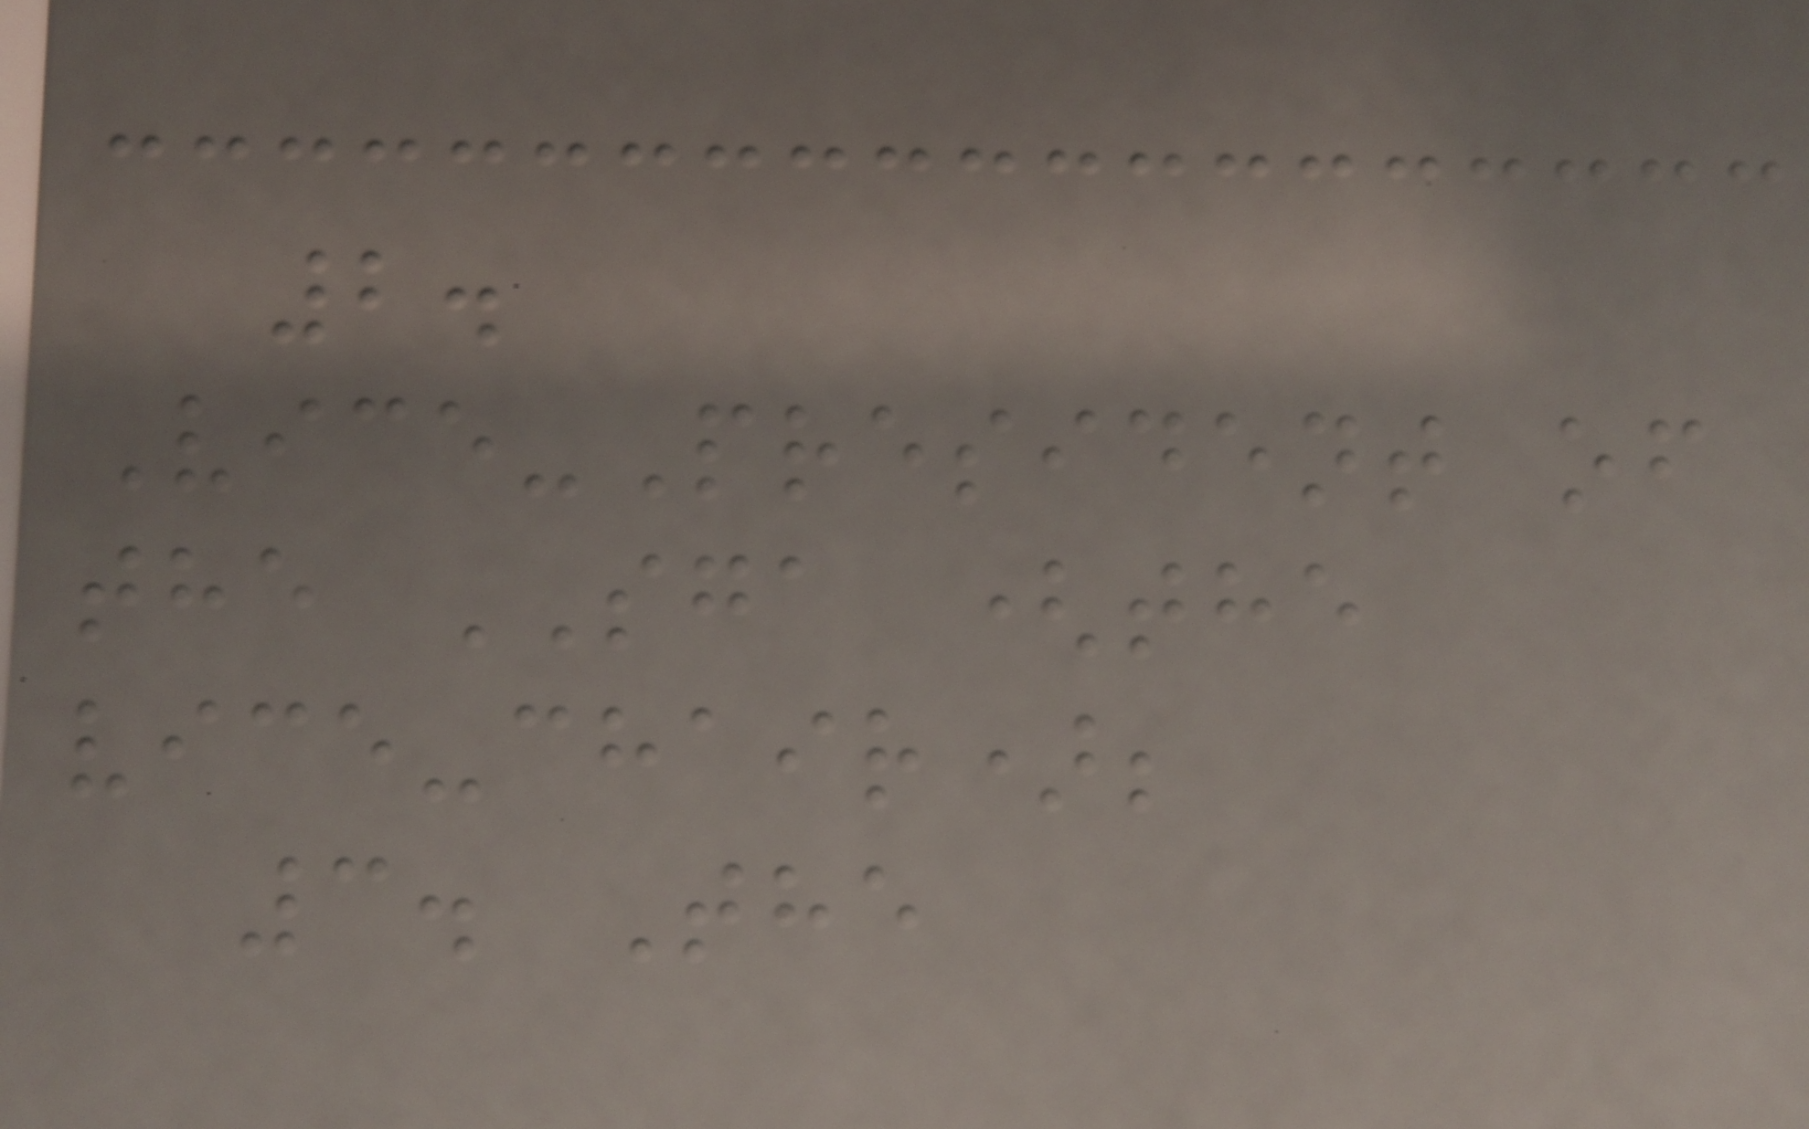2.
Vice-President of
the SGA (the
vice-chair);
3. The
